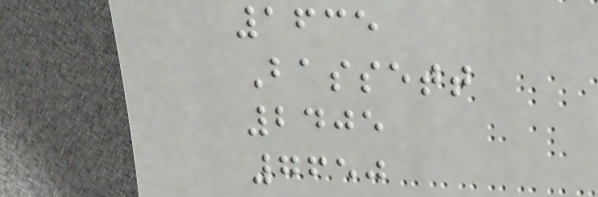1635
Bassett
2405
7650
